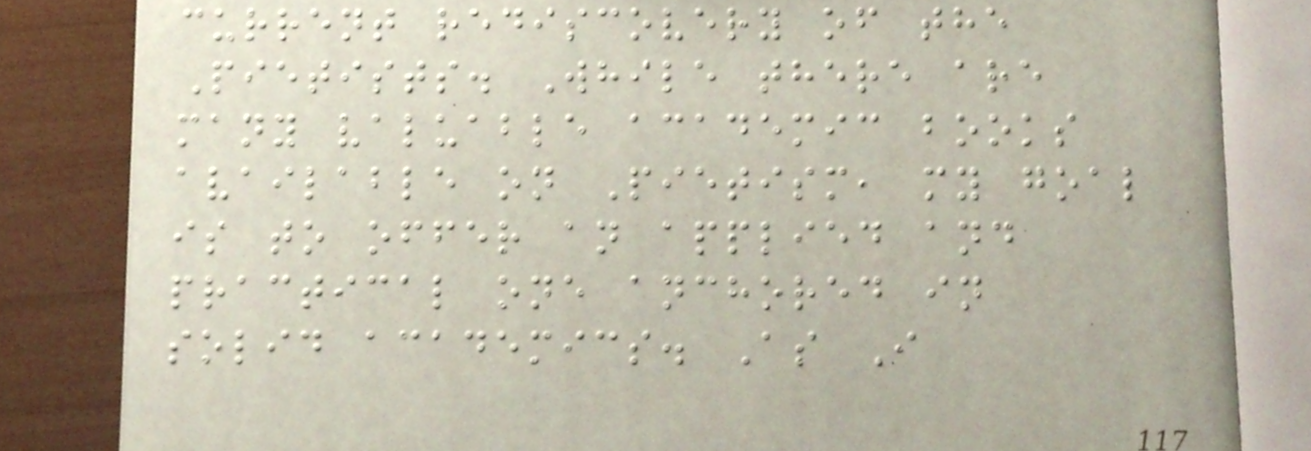current rediscovery of the
Pietists. While there are
many valuable academic books
available on Pietism, my goal
is to offer an applied and
practical one anchored in
solid academics. As I
